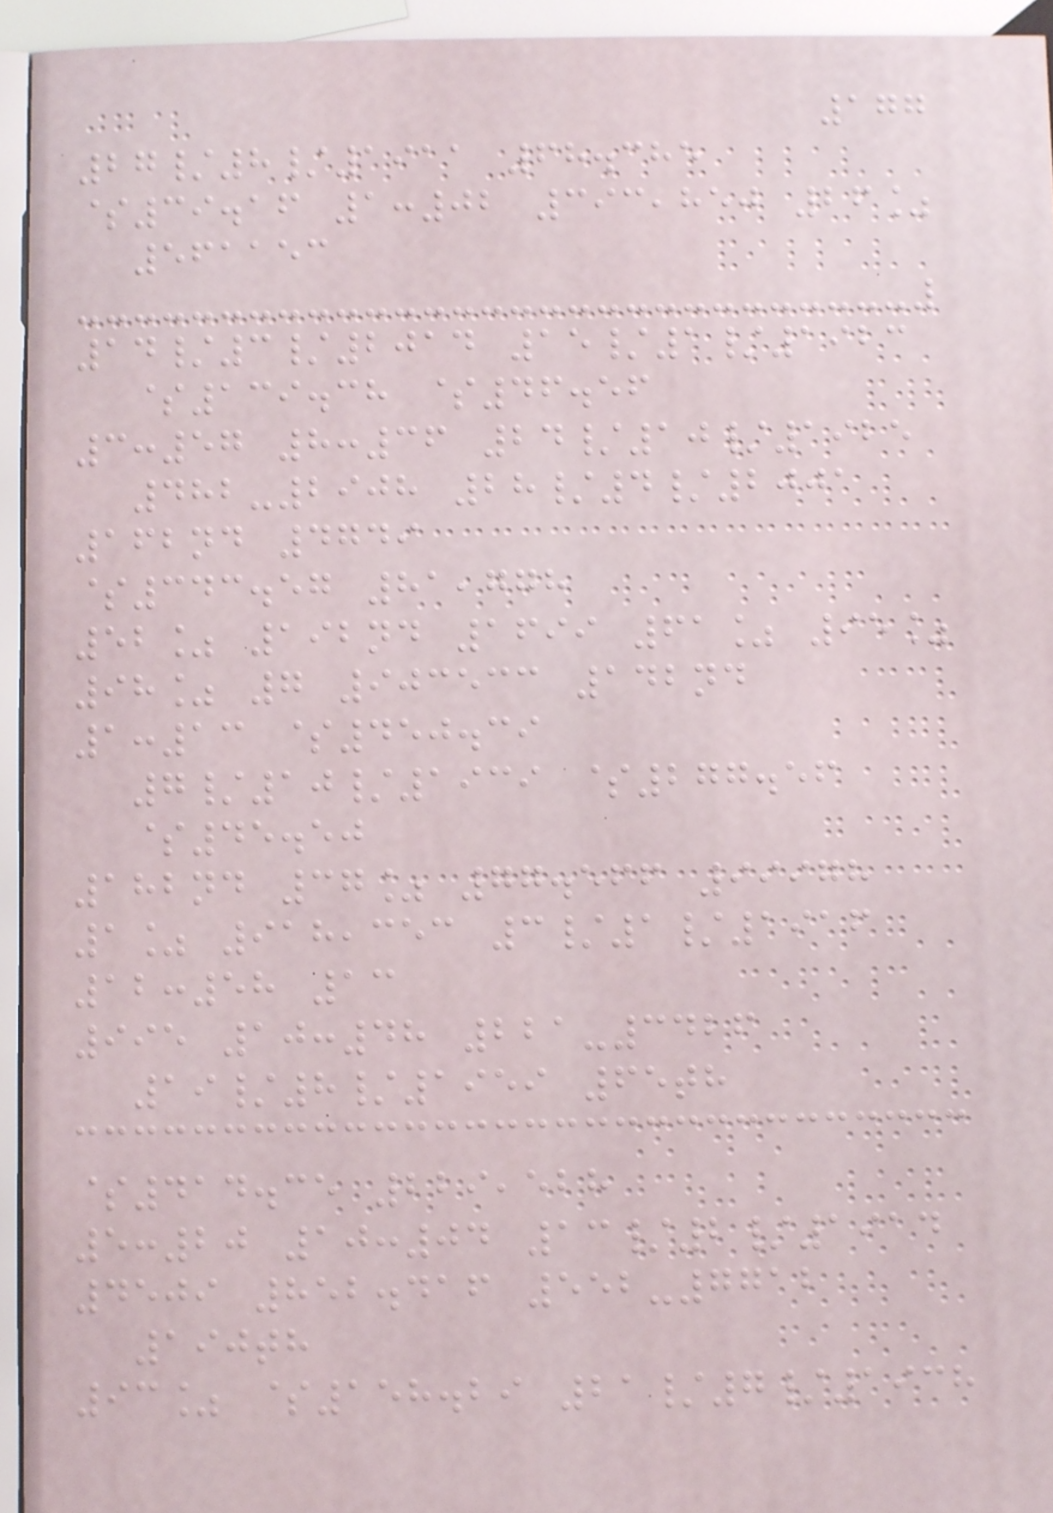177
27/8/1911 68.385
$39.16 1:02 393,850 26%
561153
14/3/2014 15/1/1923
$139.38 $46.56
3:57 8:36 24/10/1925
482-2908 28/4/2001
162nd 4749
$343.57 81,778
52% 192nd 1699 61% 95%
98% 7 903533 142nd
1:13 $450.39
7/10/1939 $277.56
$45.50
182nd 37% 77.566 99978
1% 918,353 3/1/1916
12:58 13
995 10:48 221-3426
19/8/1959 65th
$414.35 229,528
5:20 10:04 13/2/1914
4509 852.416 552-7712
190th
93% $158.29 21/7/1938
